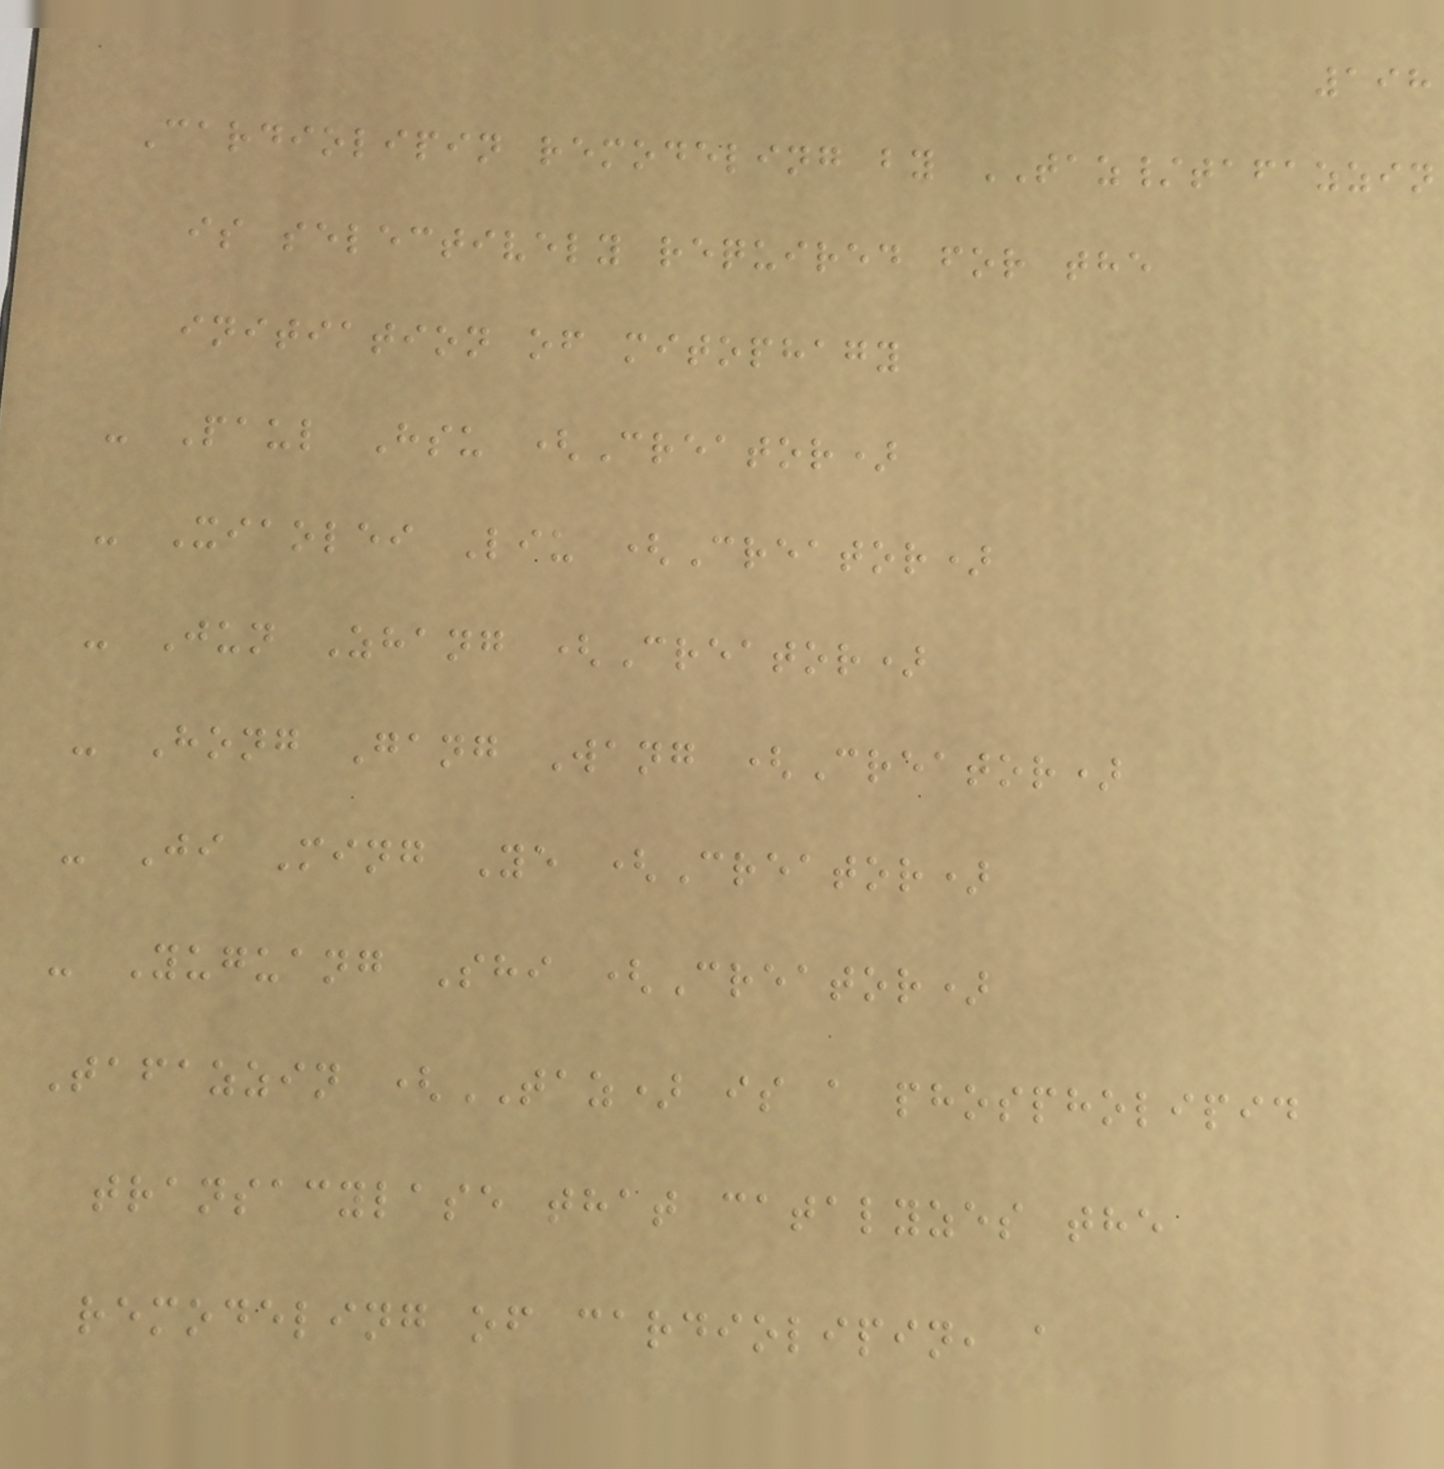198
Cardiolipin remodeling by TAZ/tafazzin
is selectively required for the
initiation of mitophagy
- Paul Hsu (Creator)
- Xiaolei Liu (Creator)
- Jun Zhang (Creator)
- Hong Gang Wang (Creator)
- Ji Ming Ye (Creator)
- Yuguang Shi (Creator)
Tafazzin (TAZ) is a phospholipid
transacylase that catalyzes the
remodeling of cardiolipin, a
